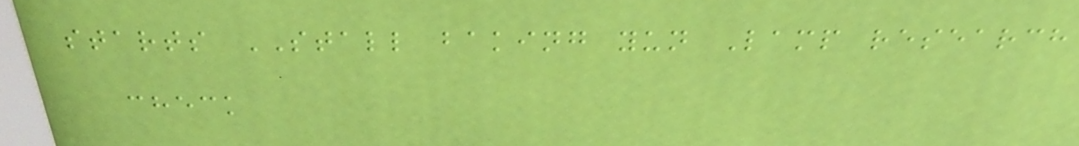starts STALL baking yun Lamp research
check
